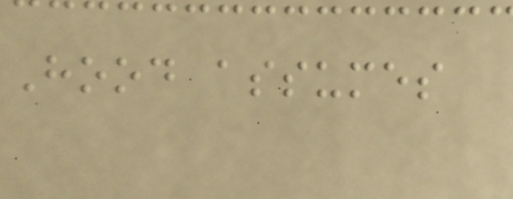Hood assumes
